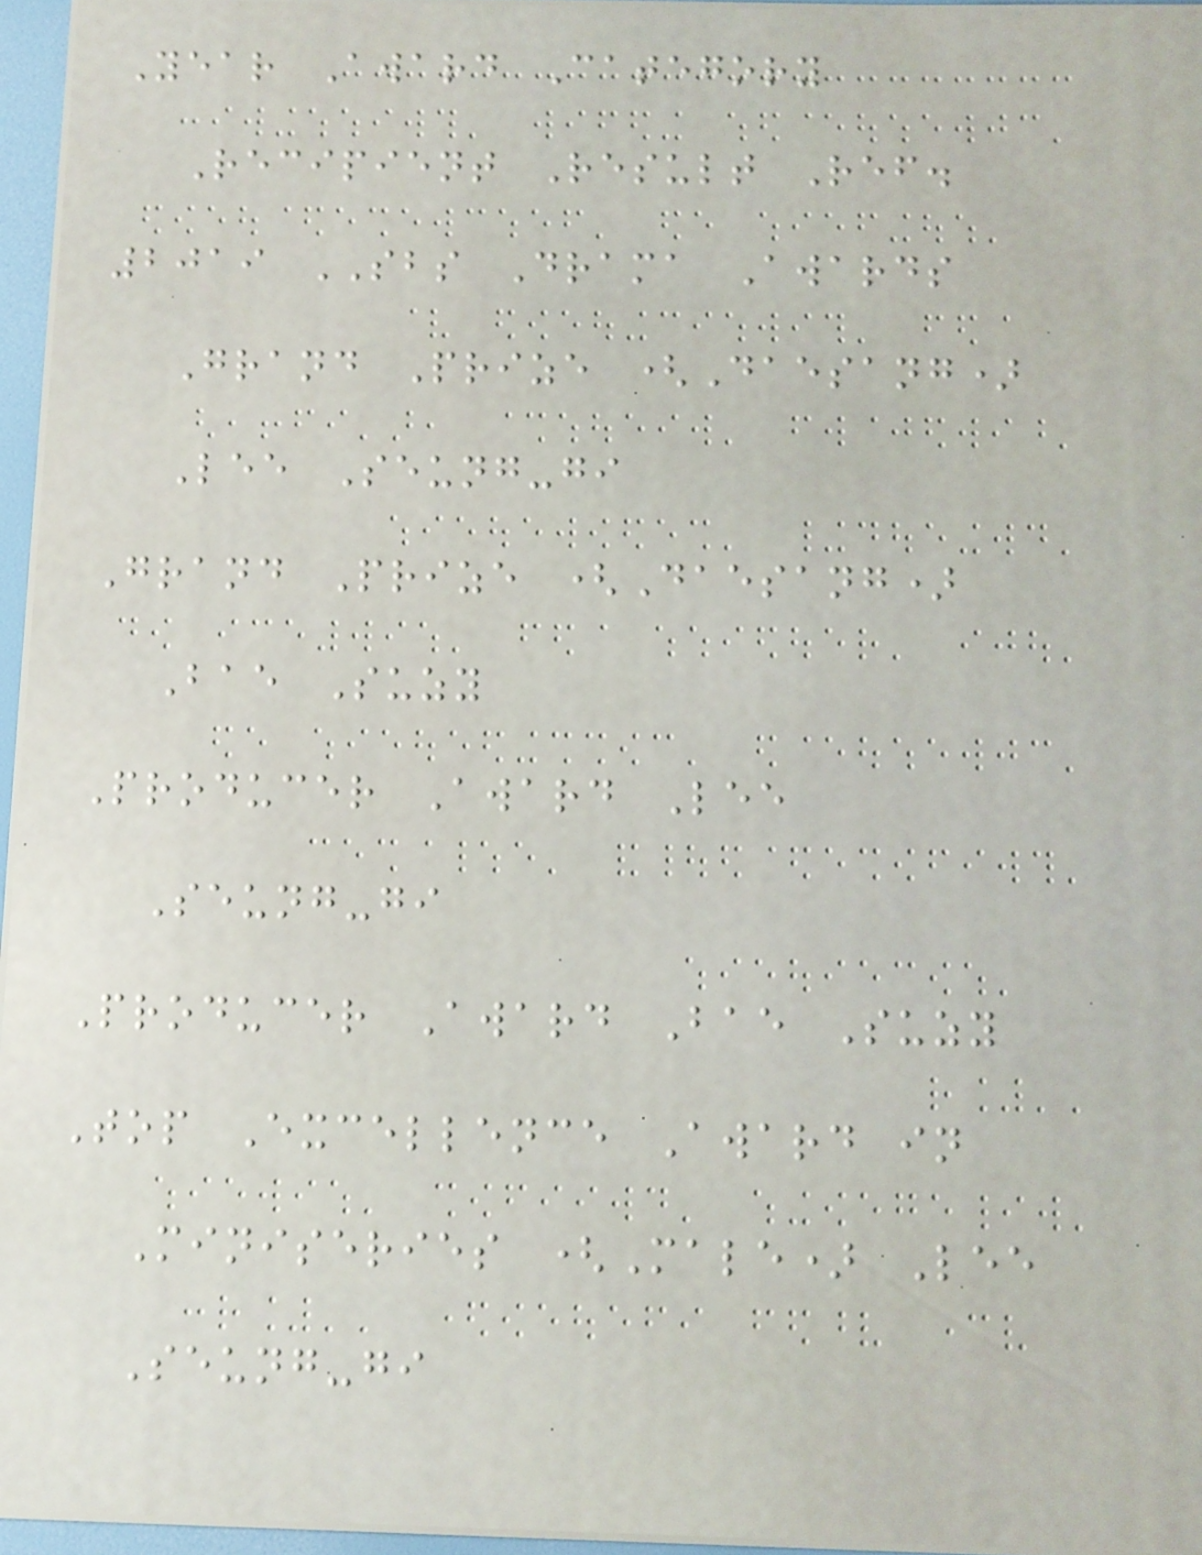Year Award Category
Recipient Result Ref.
2019 SBS Drama Awards
Grand Prize (Daesang)
Lee Seung-gi
Grand Prize (Daesang)
Bae Suzy
Producer Award Lee
Seung-gi
Producer Award Bae Suzy
Top Excellence Award in
Miniseries (Male) Lee
Seung-gi
